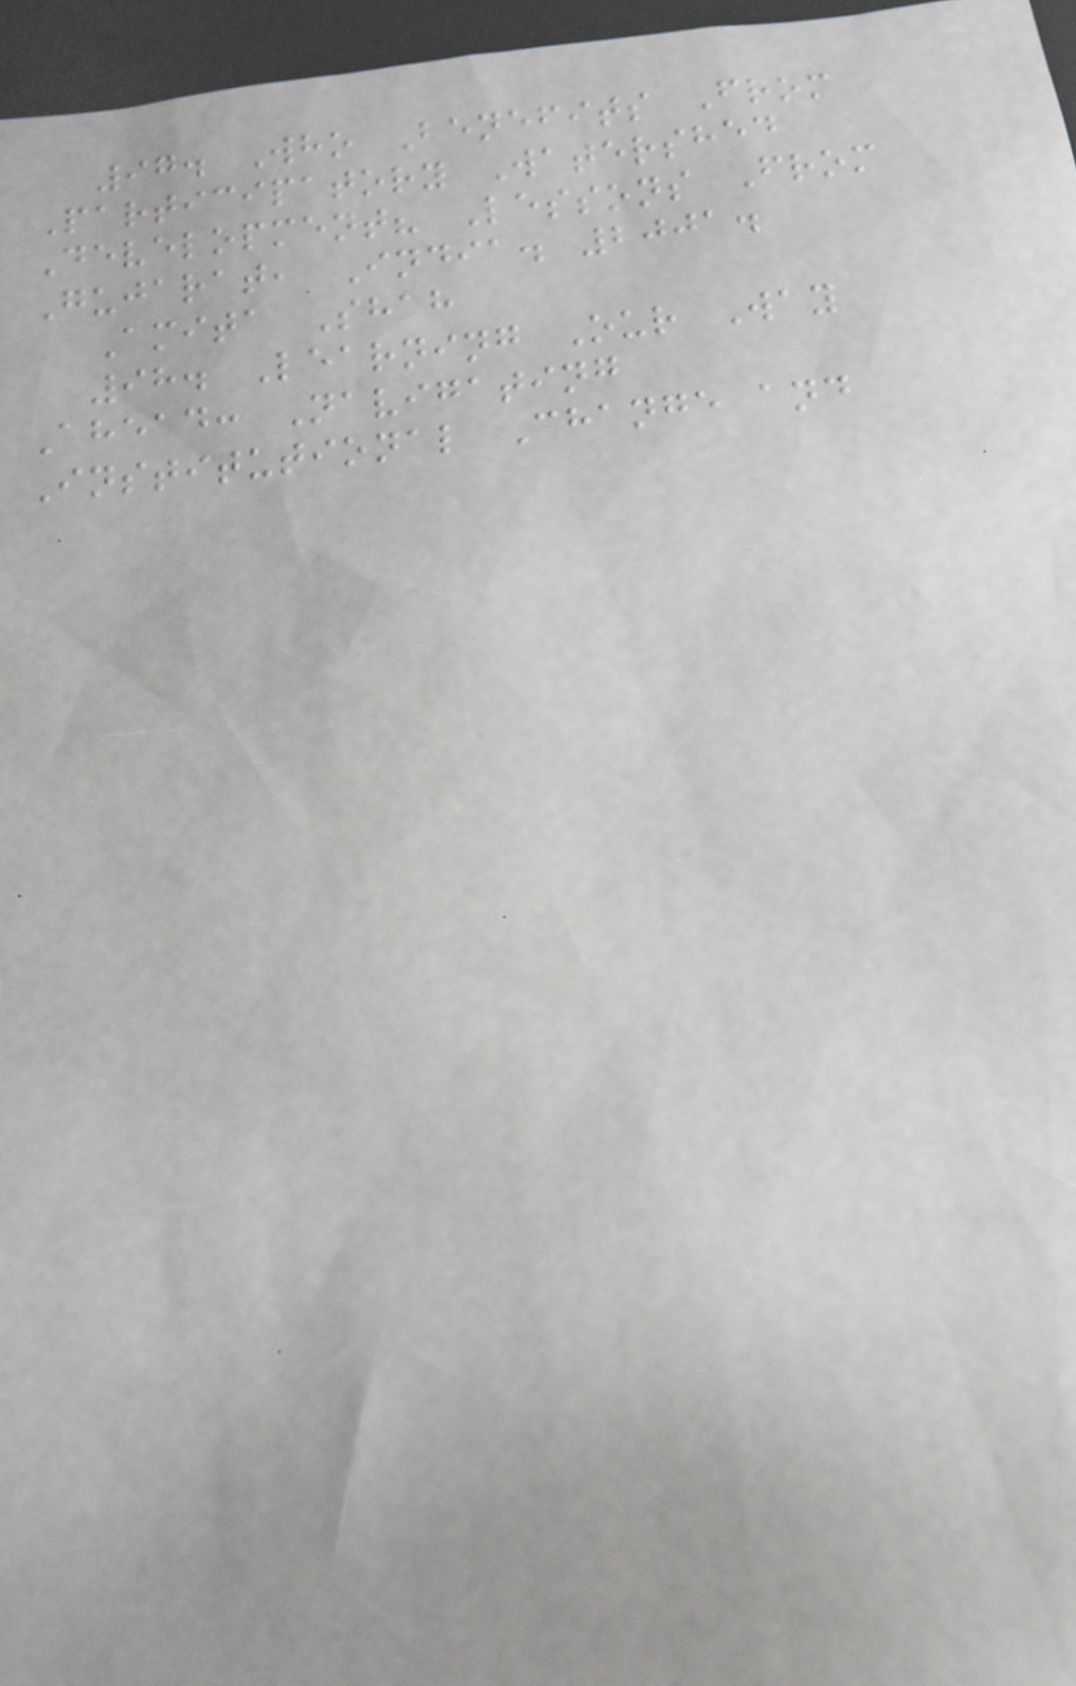97. Who Benefits From
Participatory Watershed
Development? Lessons From
Gujarat, India. 2001.
Amita Shah
98. Learning Our Way
Ahead: Navigating
Institutional Change and
